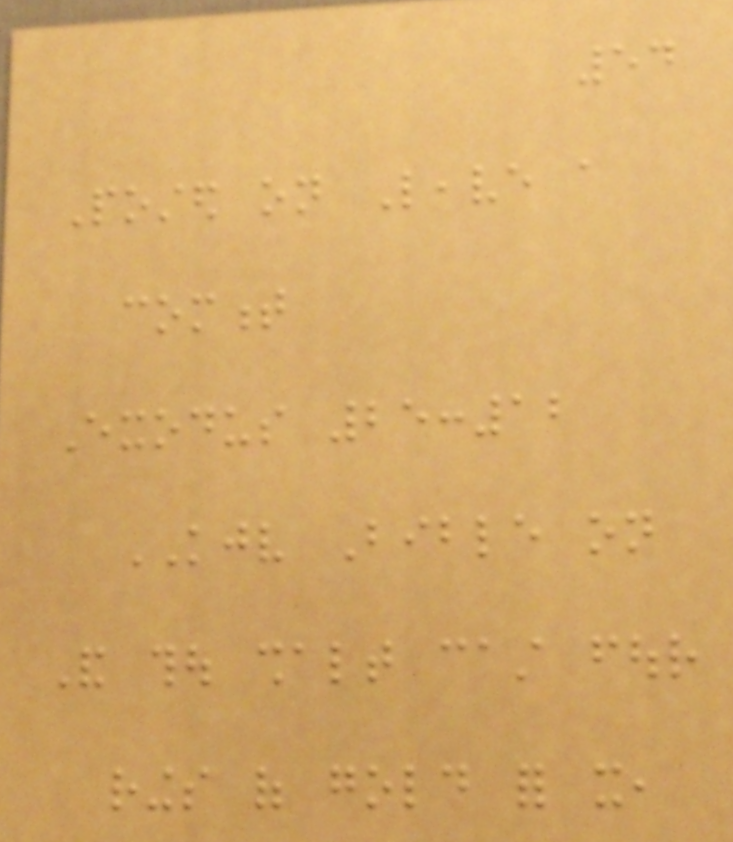54
Posted on Leave a
comment
Exodus 25:12
KJV Bible on
And thou shalt cast four
rings of gold for it,
